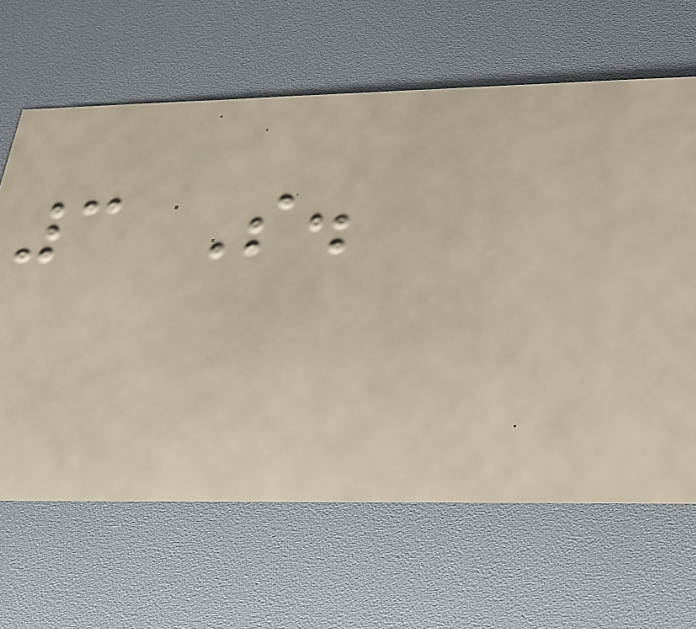3 S.
